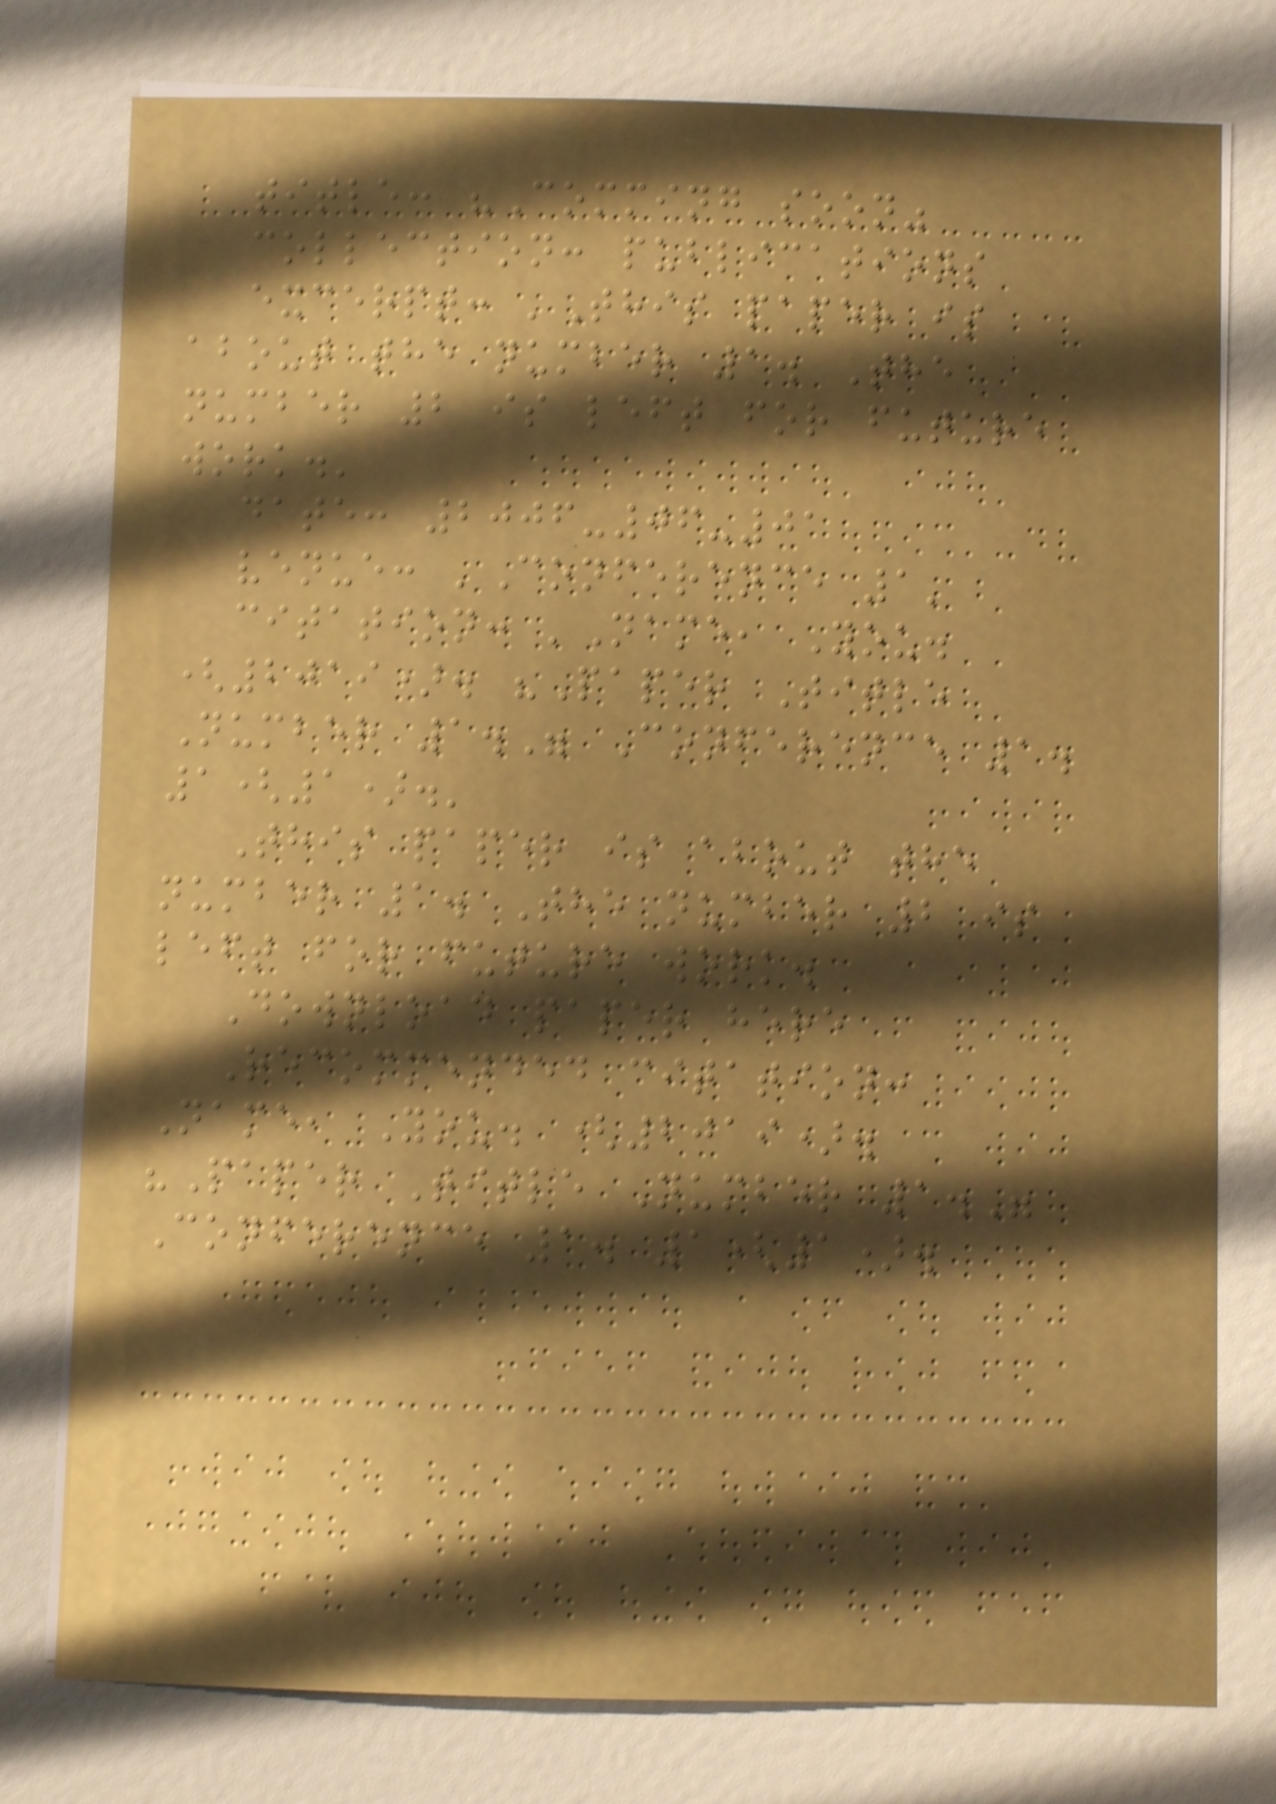title: "Comming soon"
collection: publications
excerpt: 'This paper is
about the number 1. The
number 2 is left for future
work.'
date: 2006-06-01
venue: 'Conference 1'
citation: 'Name, You.
(2019). "Paper Title
Number 1." Conference 1.
1(1).'
This paper is about the
number 1. The number 2 is
left for future work.
Download paper here
Recommended citation:
Name, You. (2019).
"Paper Title Number 1."
Conference 1. 1(1).
